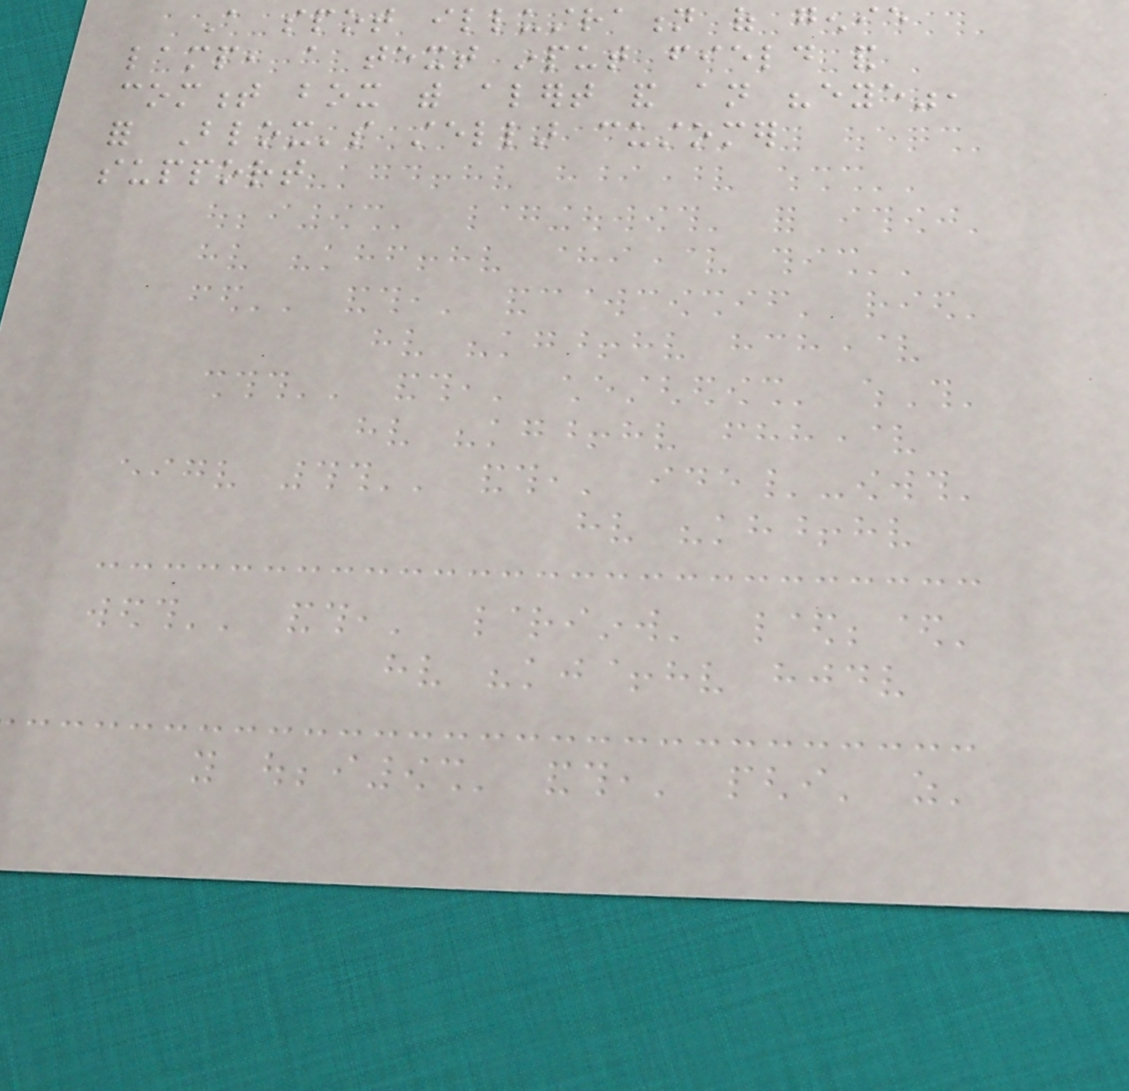A spot illustration of genie
lamp, a text input field and
comment box with alert and an "eye",
for Blox's stellar customer
support
